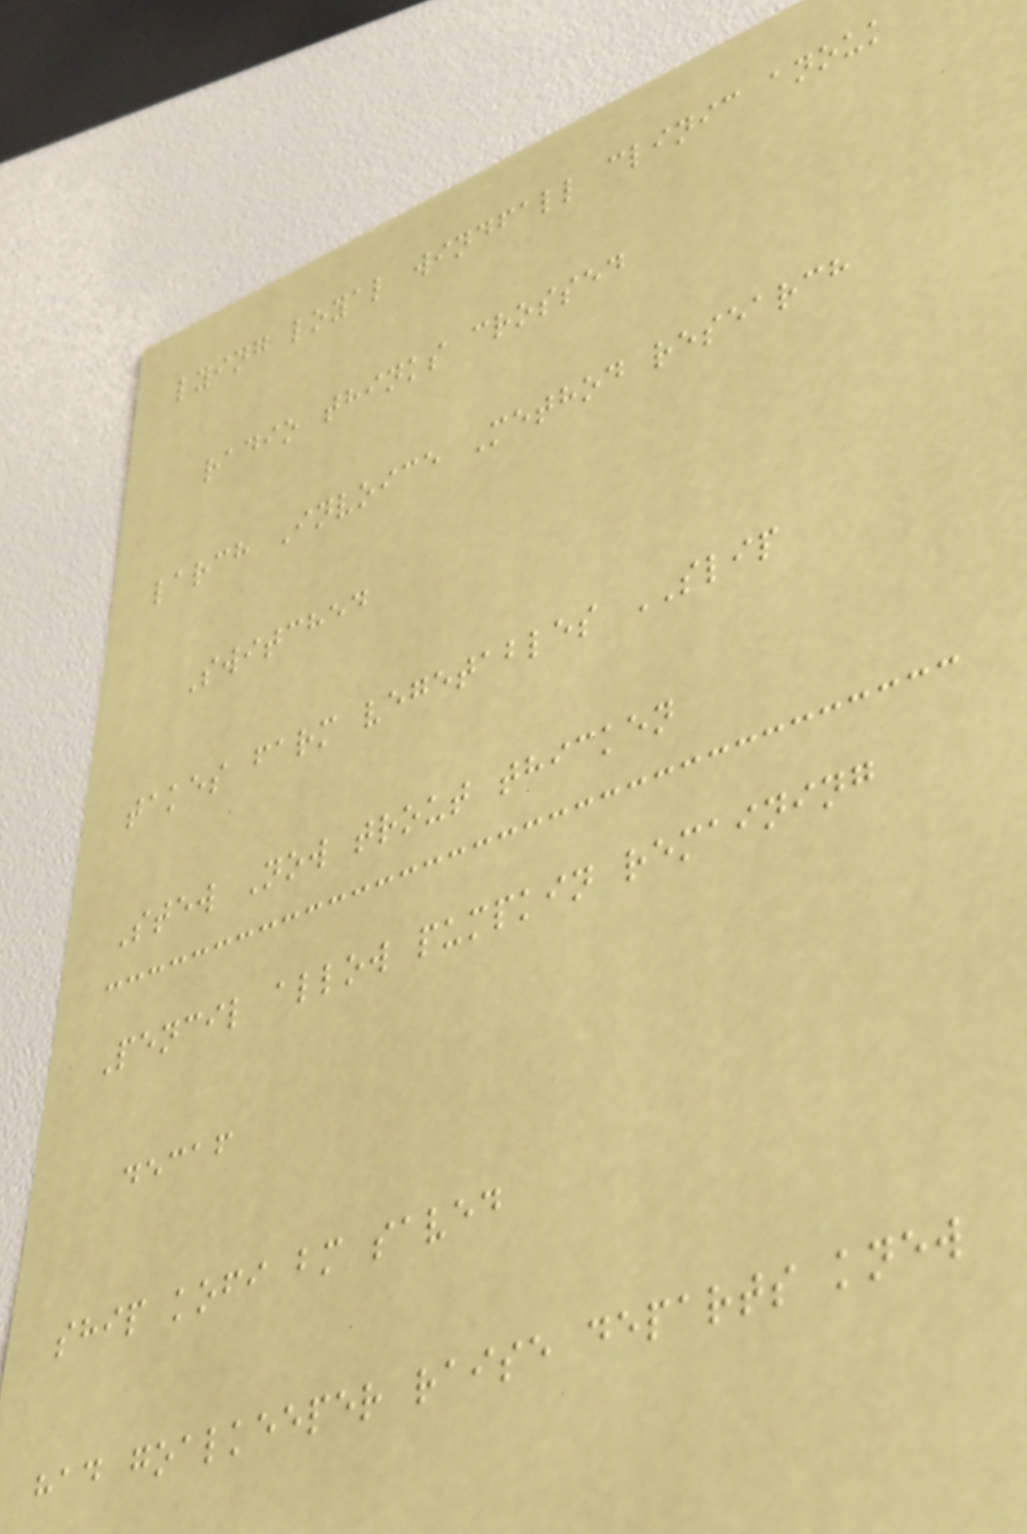lying loyal windfall clinic anouk
radio thinks crossed
larch Invoice Method research
Switched
takes farm vegetables SLIP
Stew Now trout thicken
Pencil allow pumpkin remaining
decaf
ship kofi bm saved
had goalkeeper raise departs knew
